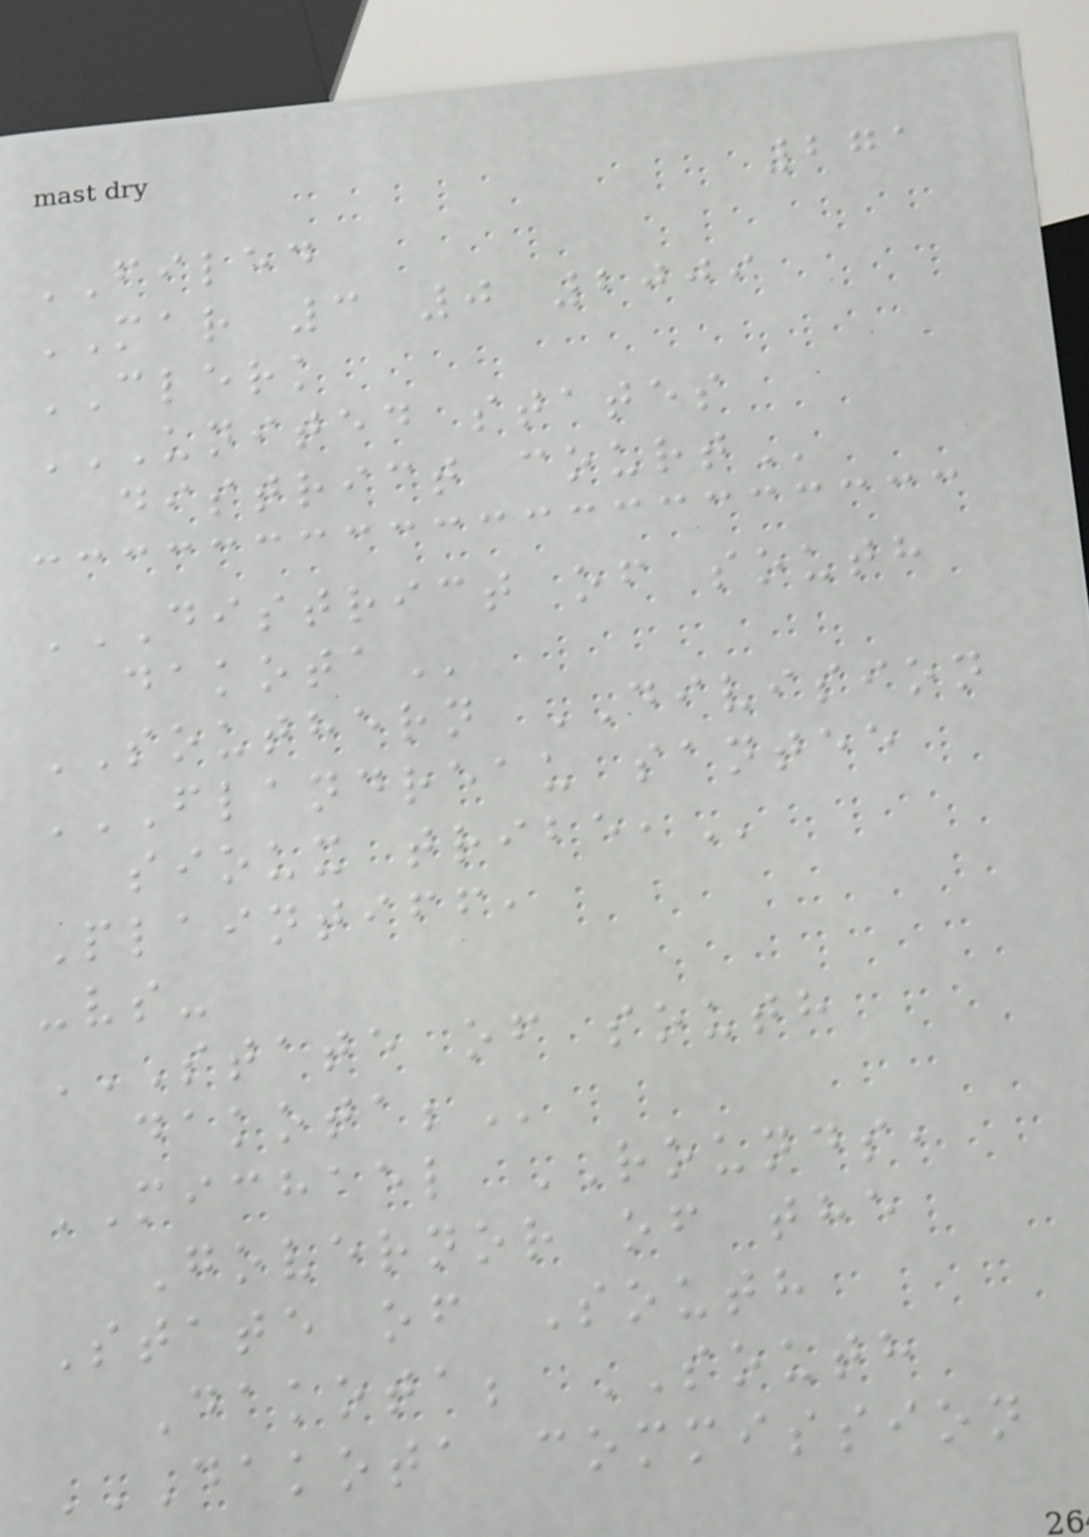271
FILED
MAR 3 0 2009
CLERK
UNITED STATES
DISTRICT COURT
DISTRICT OF SOUTH
DAKOTA
SOUTHERN DIVISION
FLANDREAU SANTEE
SIOUX TRIBE,
Plaintiff,
-vs-
STATE OF SOUTH
DAKOTA;
MICHAEL ROUNDS,
Governor of the
State of South
Dakota; SOUTH
DAKOTA COMMISSION
